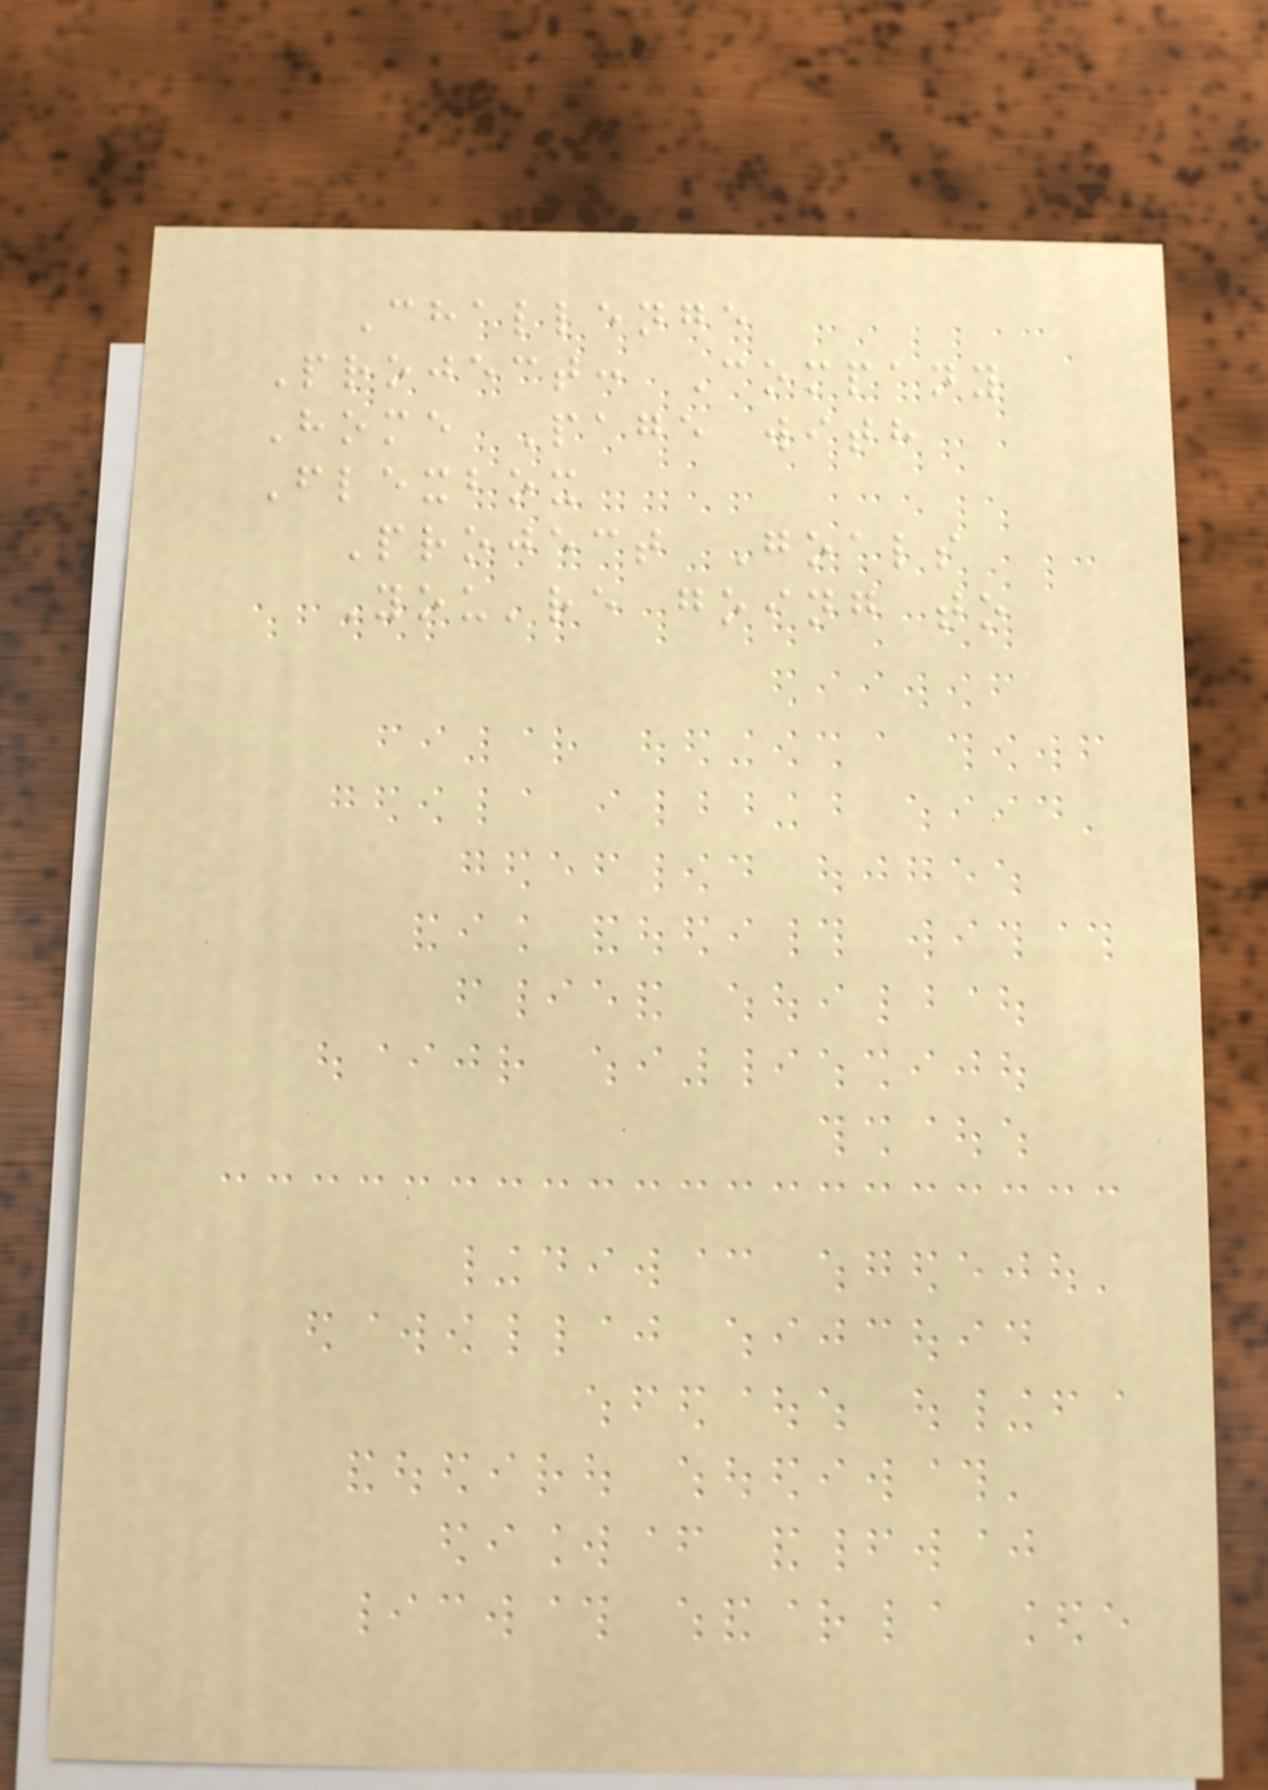Challenge
Project: Company
Home Page with
Flexbox
Project Goals
You're going to
